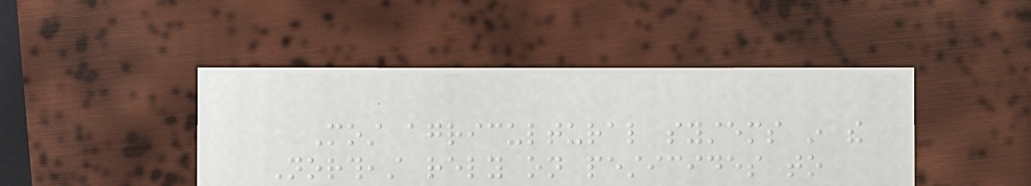Most agricultural systems in the
Northeast rely on pesticides to
